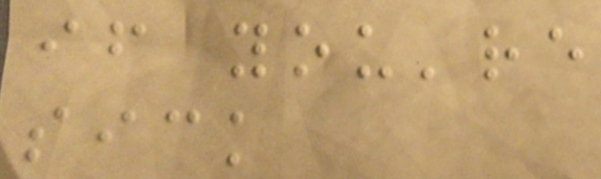if you're
sick
